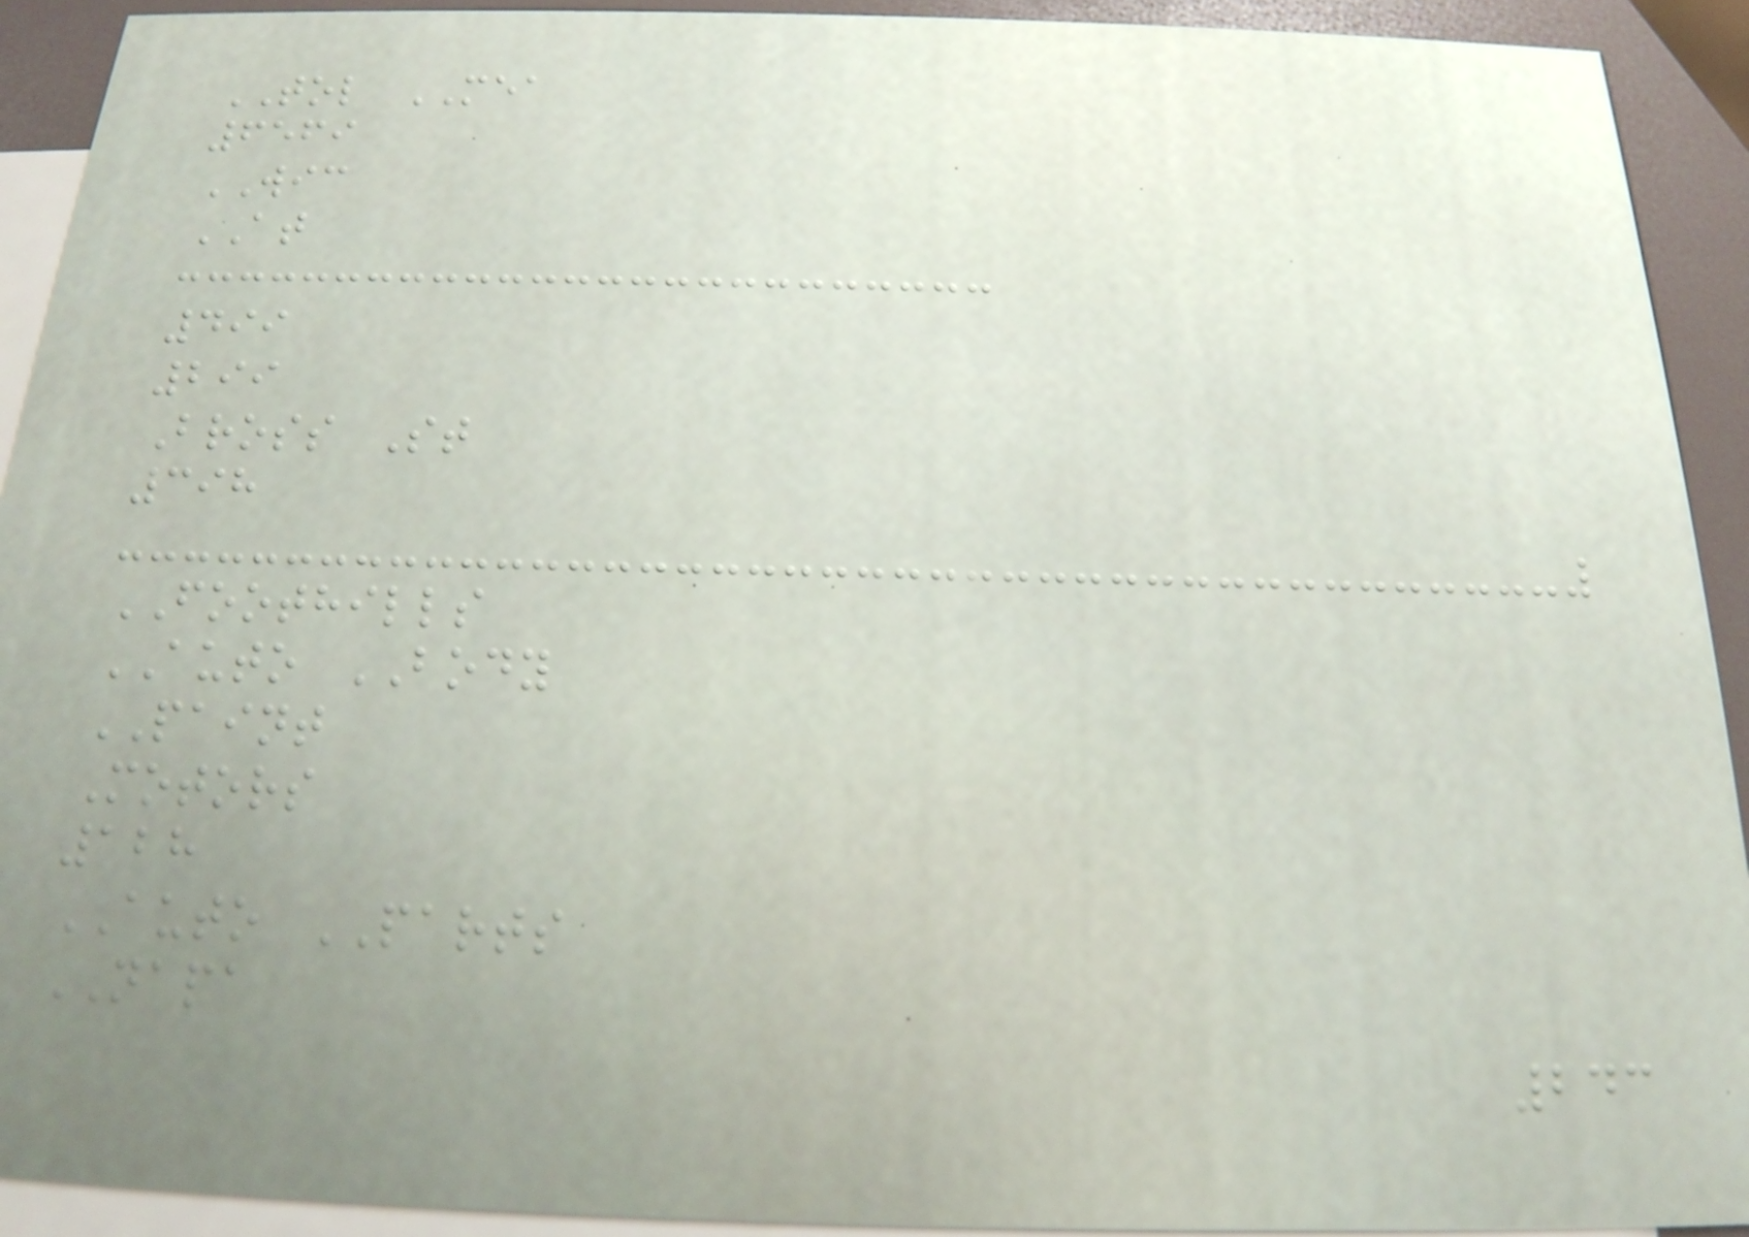TOL MEA
6569
WIC
AT
499
299
Bross St
398
FOOTHILLS
AUTO BODY
PAINT
Motors
128
AUTO PARTS
NAPA
243
